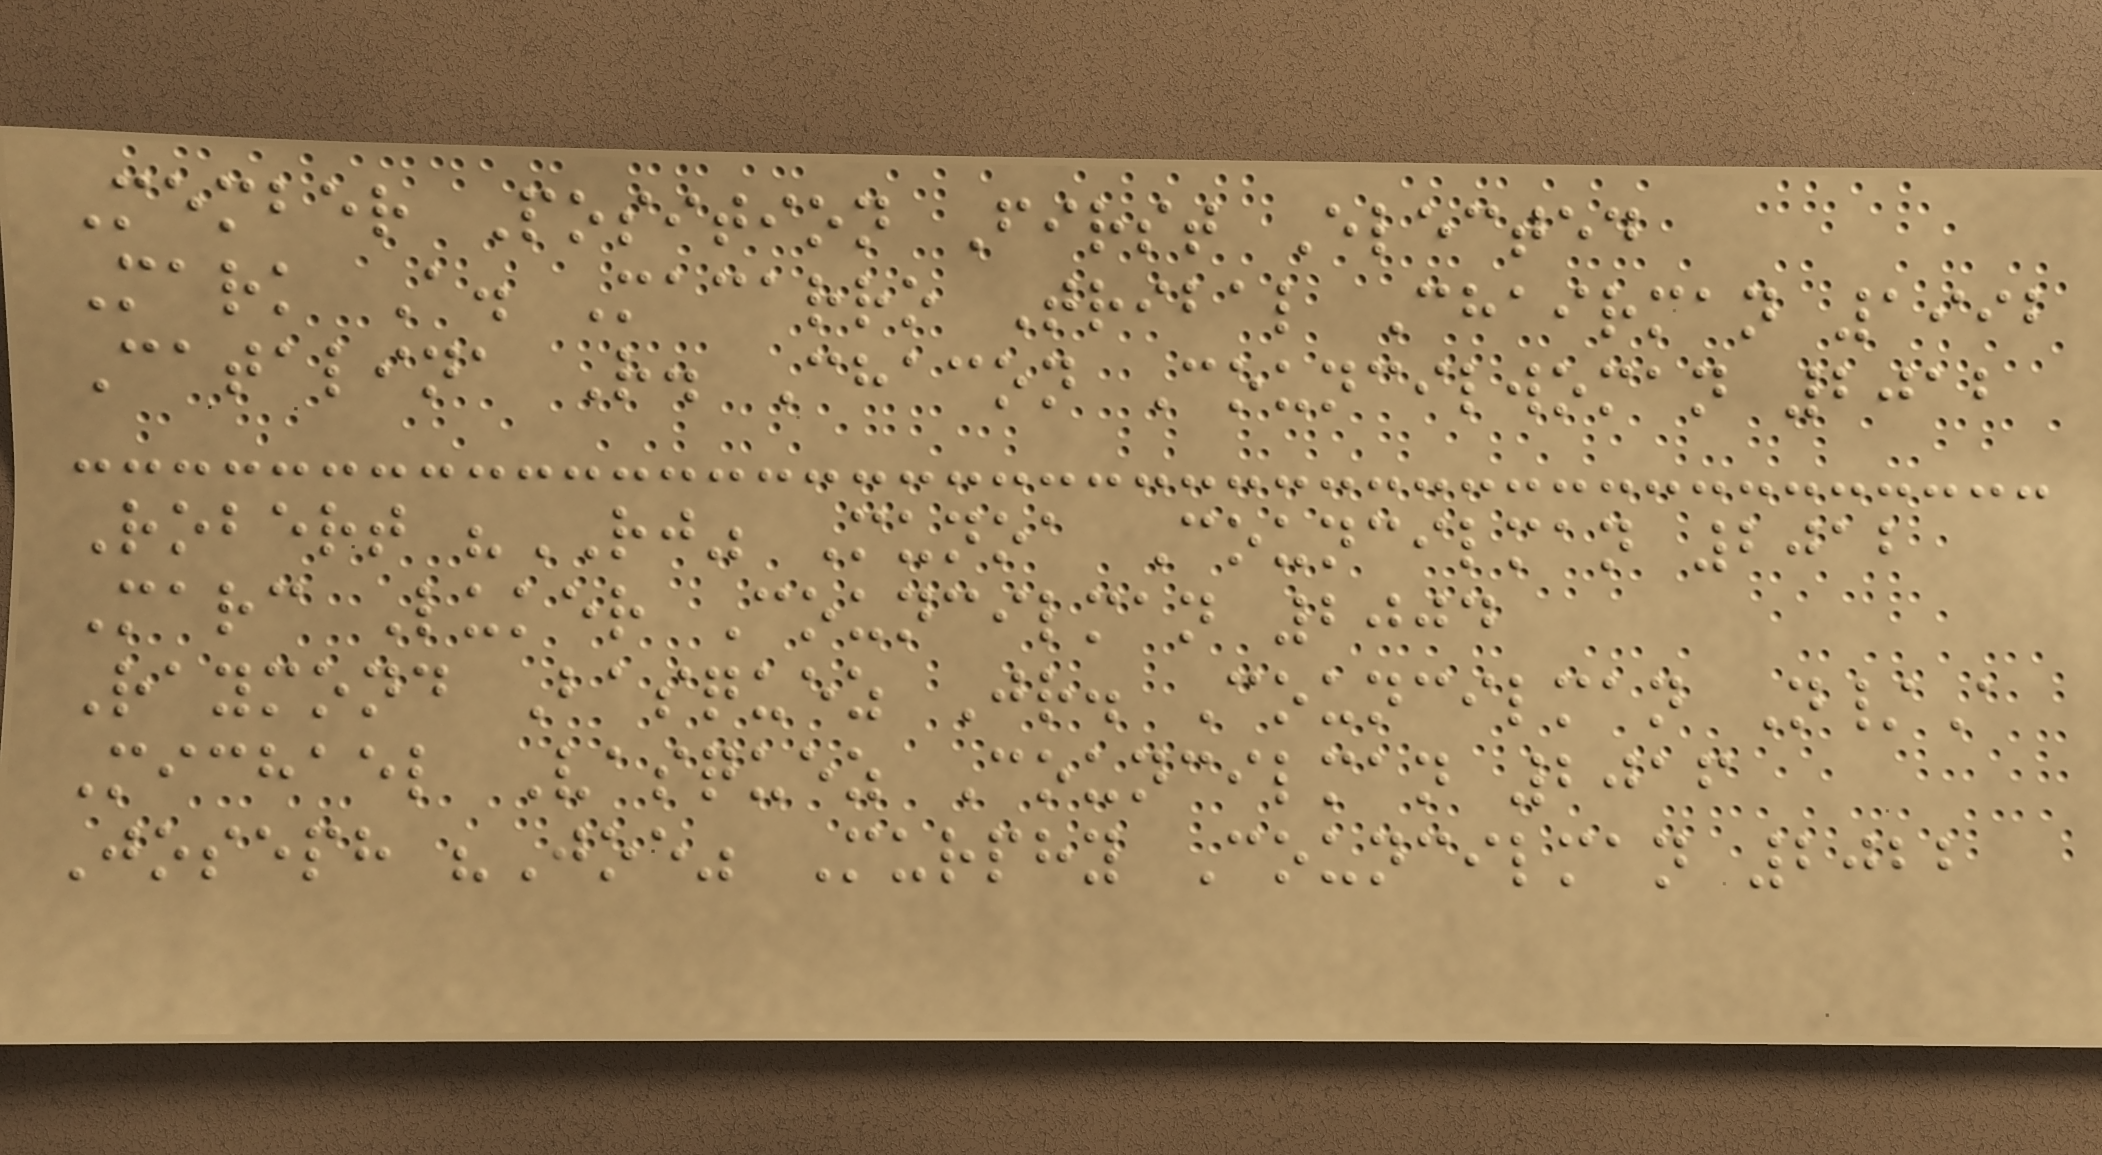Member Position First Elected
Mark A. Macarro Tribal Chairman 1992
Catalina R. Chacon Councilwoman 2012
Robert "RJ" Munoa Councilman 2012
Marc Luker Councilman 2004
Raymond Basquez Jr. Councilman N/A
Michael Vasquez Councilman 2016
Joseph "Joe" Murphy Councilman 2022
